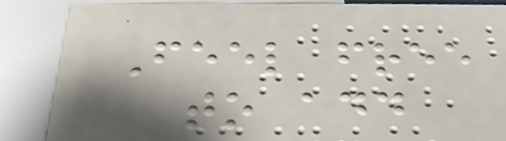Feel free
to add
